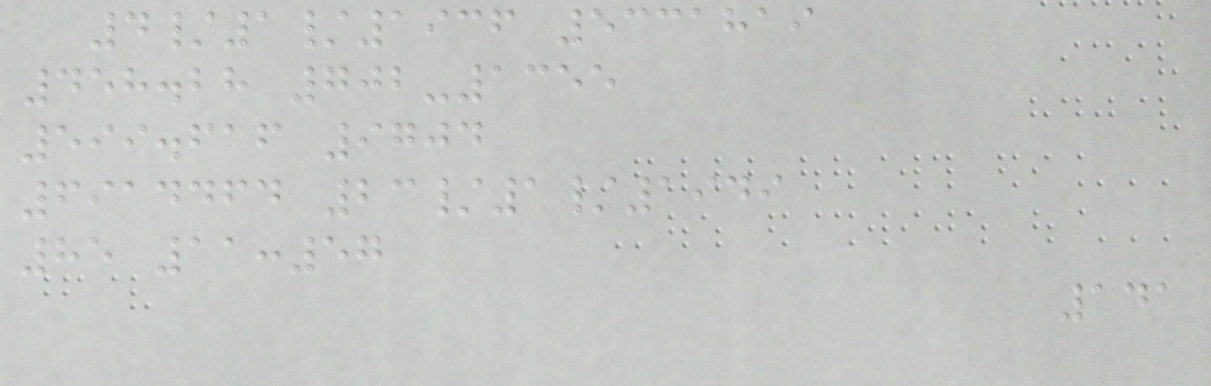4/1/1936 5331819
458.28 702-1355
599.616 9704
6914464 23/1/1949
85 11:57
141
